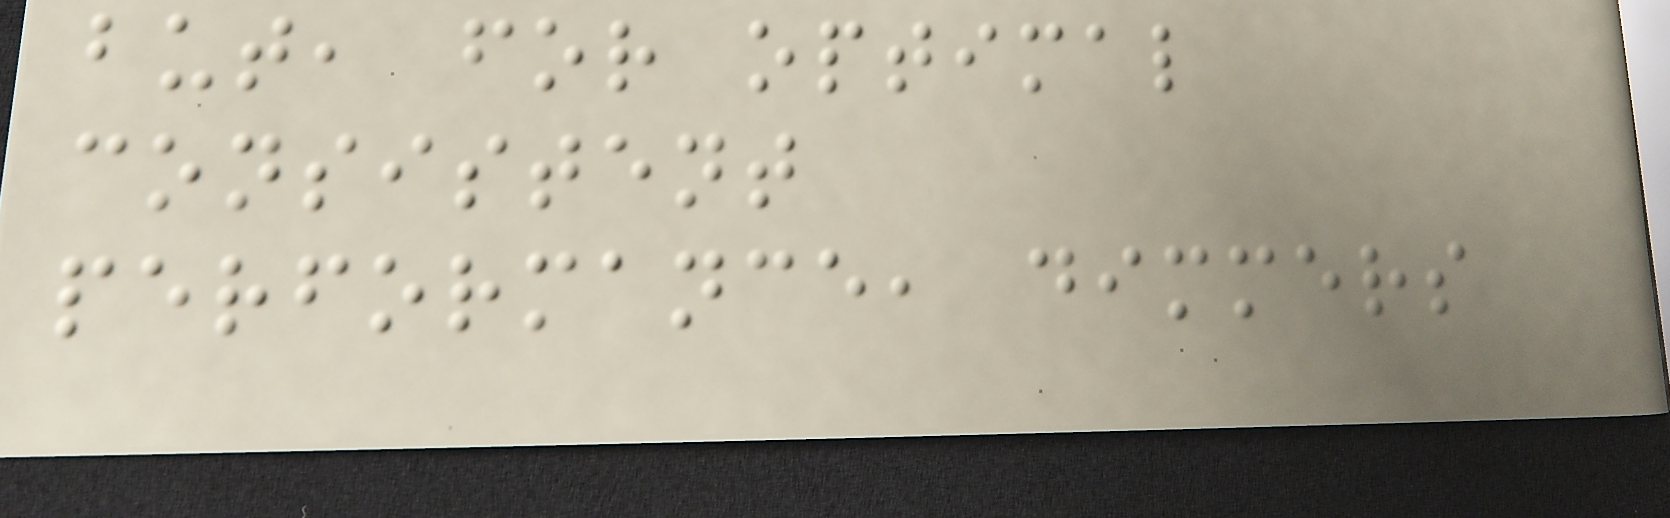but, for optimal
consistent
performance, dimmers
